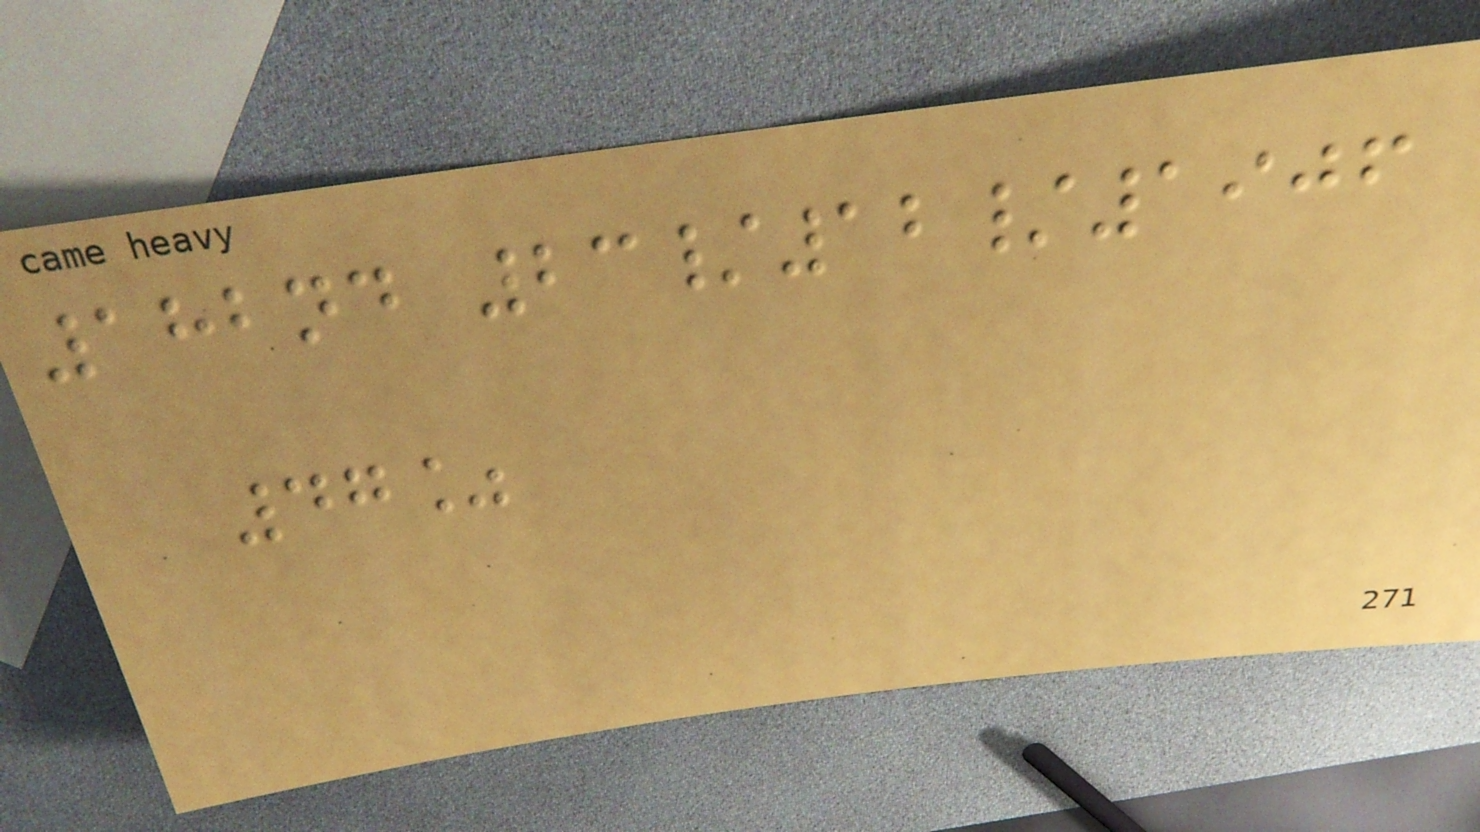182nd 23/12/1906
47%
